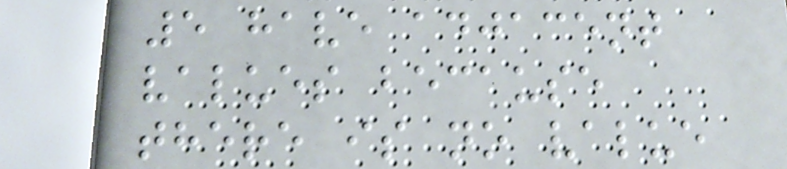5 have adjacent
values because
there is no value
